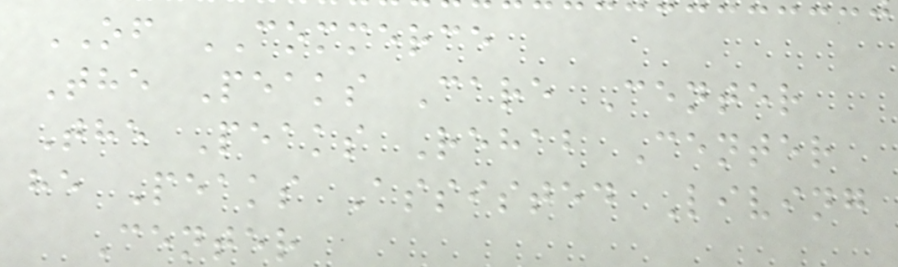OF COMMERCE
The Peaks Care Center
The Peaks Rehab Center
he Peaks Assisted Living
Center
